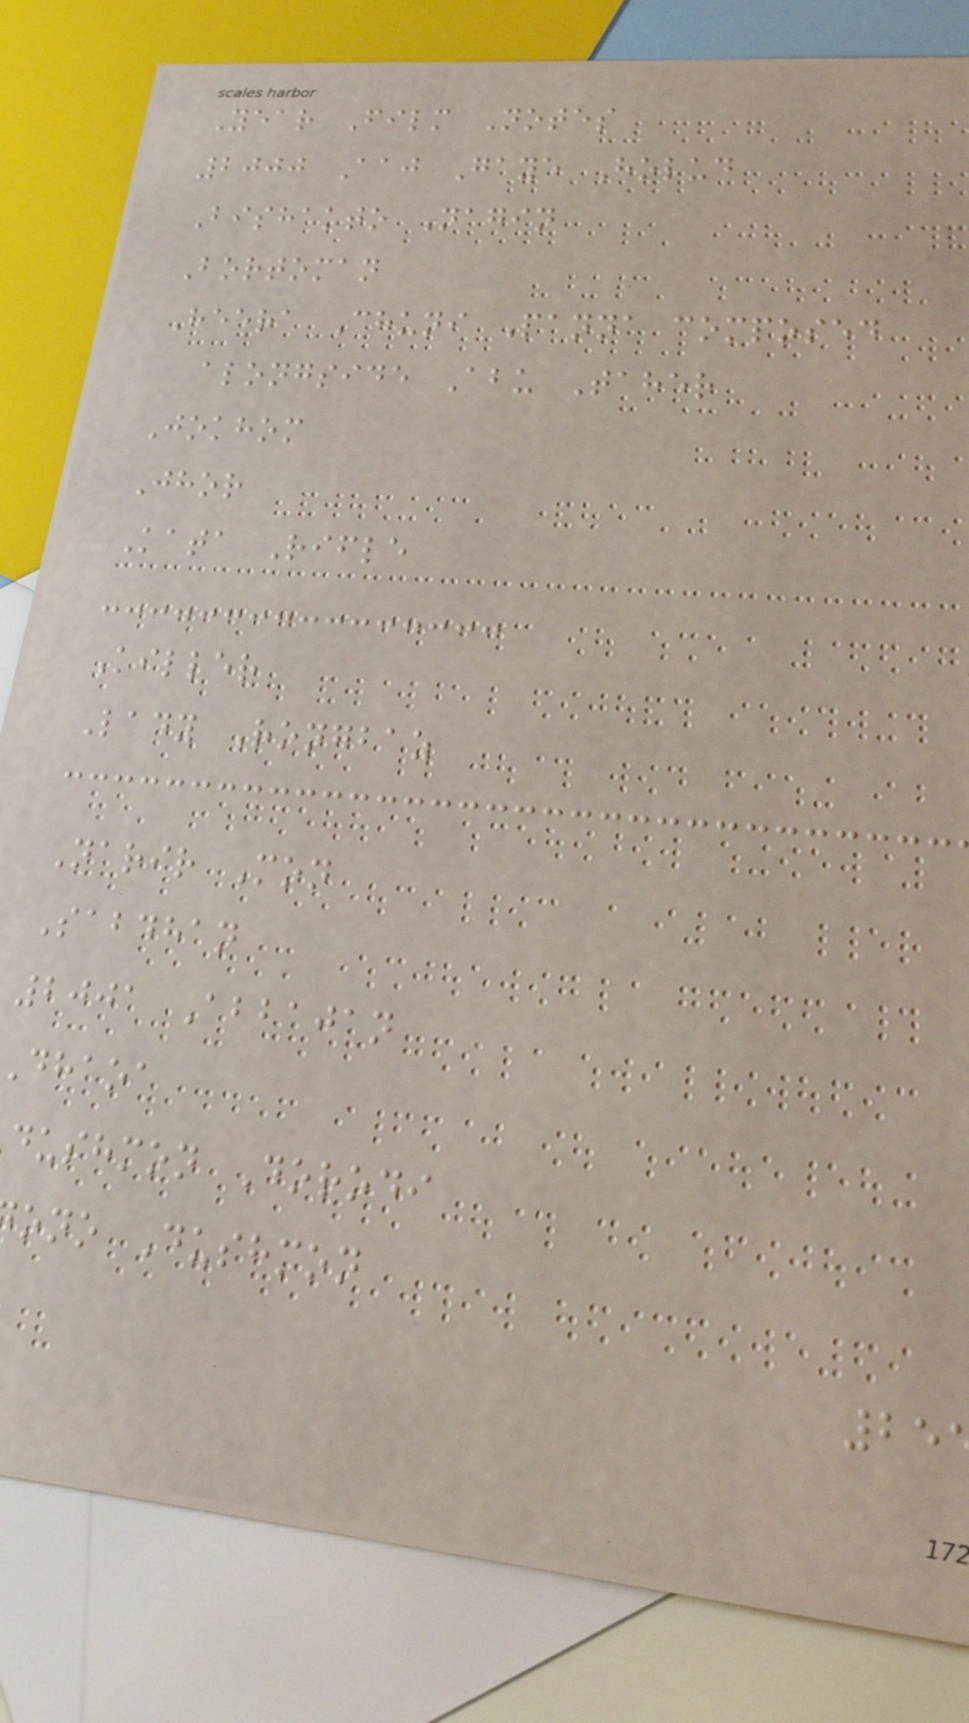Year Film Notes
2000 Aaj Gaye Holud
Bishakto Nagin
Bortoman
Heera Chuni Panna composed
alongside Abu Taher
Jokhom
Jhor
Kata Rifle
Killer
Lady Rongbaz
Narir Mon
Sabdhan
2001 Abbajan
dhaoa
dushmon Dorodi
ono Dushmon
